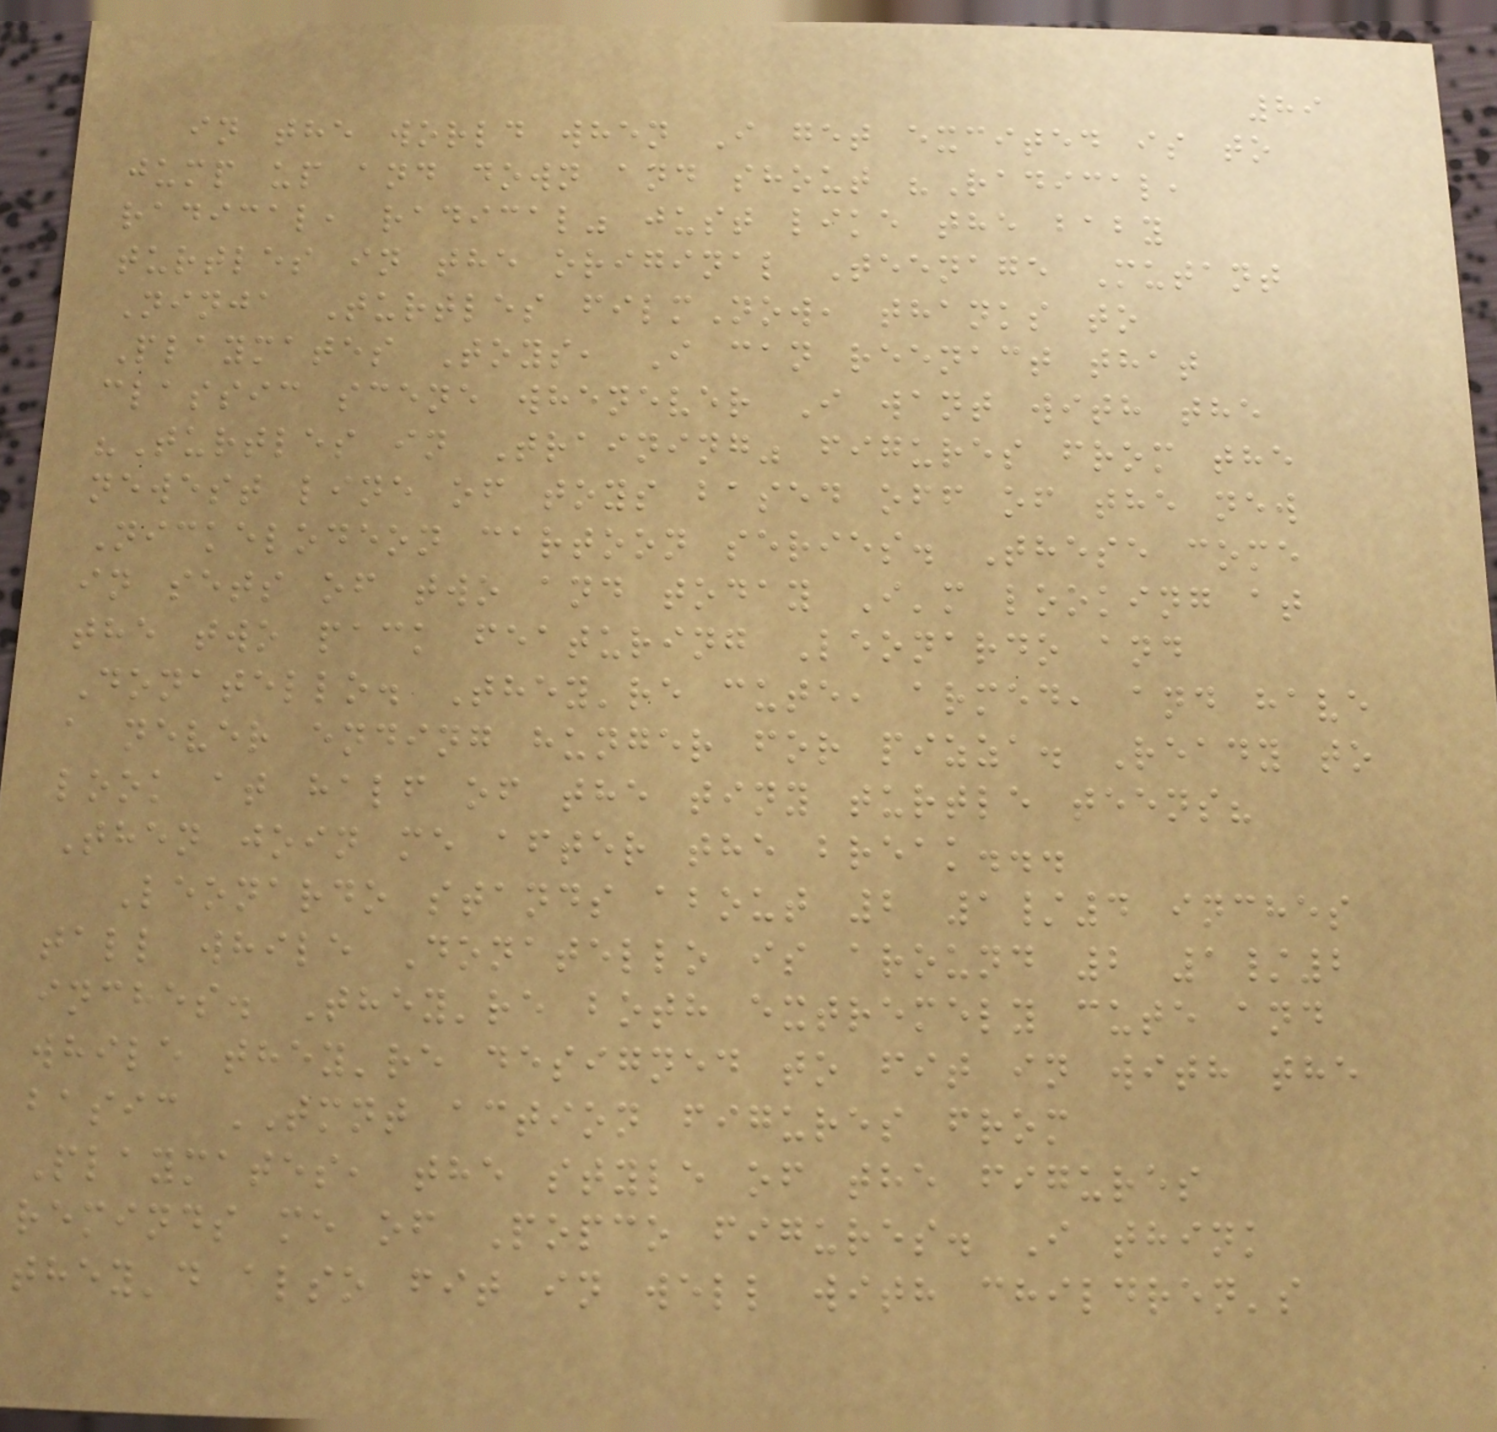89
in the world when I get excited is to
jump up and down and shout "Radical,
radical, radical" just like the baby
turtles in the original Teenage Mutant
Ninja Turtles filmNow, thanks to
Playmates Toys, I can reenact that
classic scene whenever I want with the
"Turtles in Training" figures from the
newest line of toys based off of the new
Nickelodeon cartoon series. These come
in sets of two and today I'm looking at
the two pack featuring Leonardo and
Donatello. They're cute, armed, and have
a never ending hunger for pizza. Ready to
look at half of the tiny turtle teens?
Then join me after the break...
Leonardo stands about 2 1/4 inches
tall while Donatello is around 2 1/2
inches. They're both extremely cute and
while they're designed to fit in with the
basic TMNT action figures from
Playmates, the style of the figures
reminds me of Popco figures. I think
they'd also fit in well with children's
